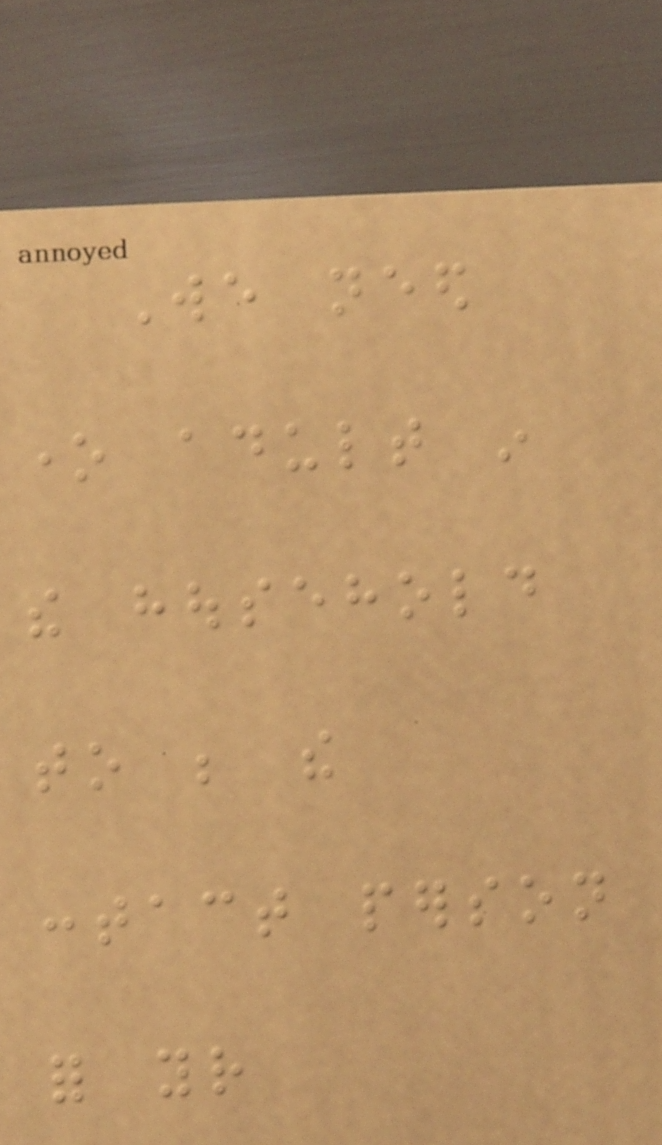We need
one adult in
the household
to be the
contact person
for your
